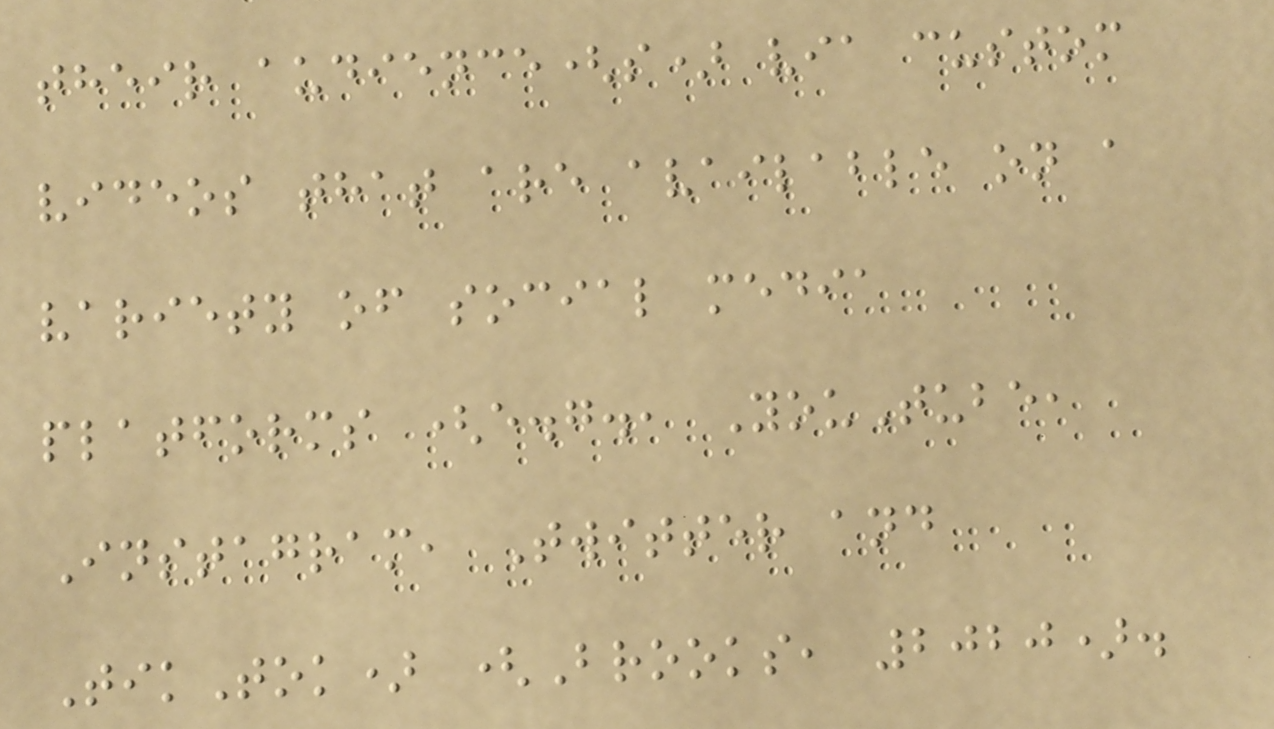their audience(s) via custom
videos that are available on a
variety of social media
platforms (e.g., YouTube,
Instagram, Twitter and
TikTok) (Brooks, 2020).
